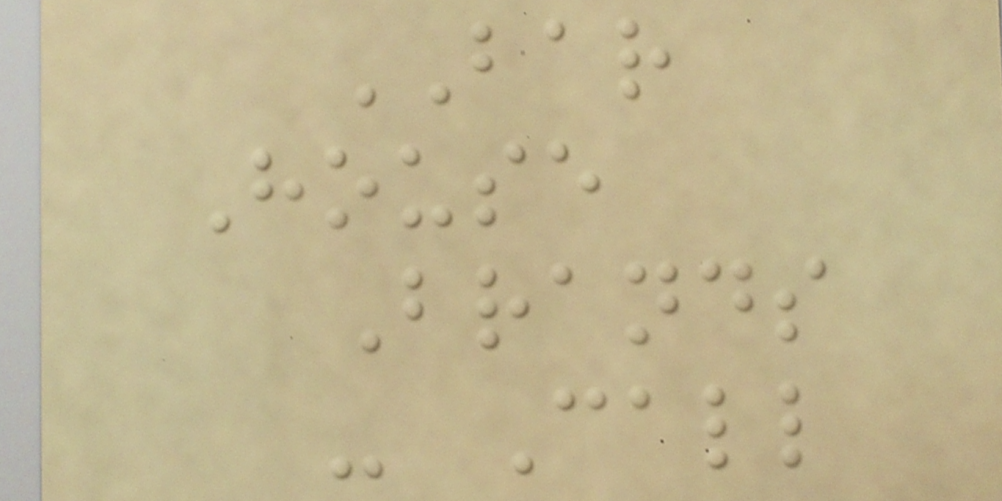BAR
House
Brands
- Call
